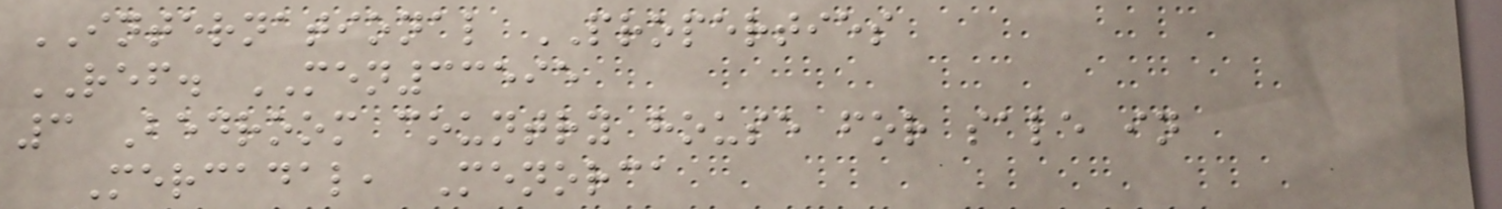INTERNATIONAL PROPERTIES
REF. MEN33595
3 Bedroom country house for sale in
Mercadal, Menorca
